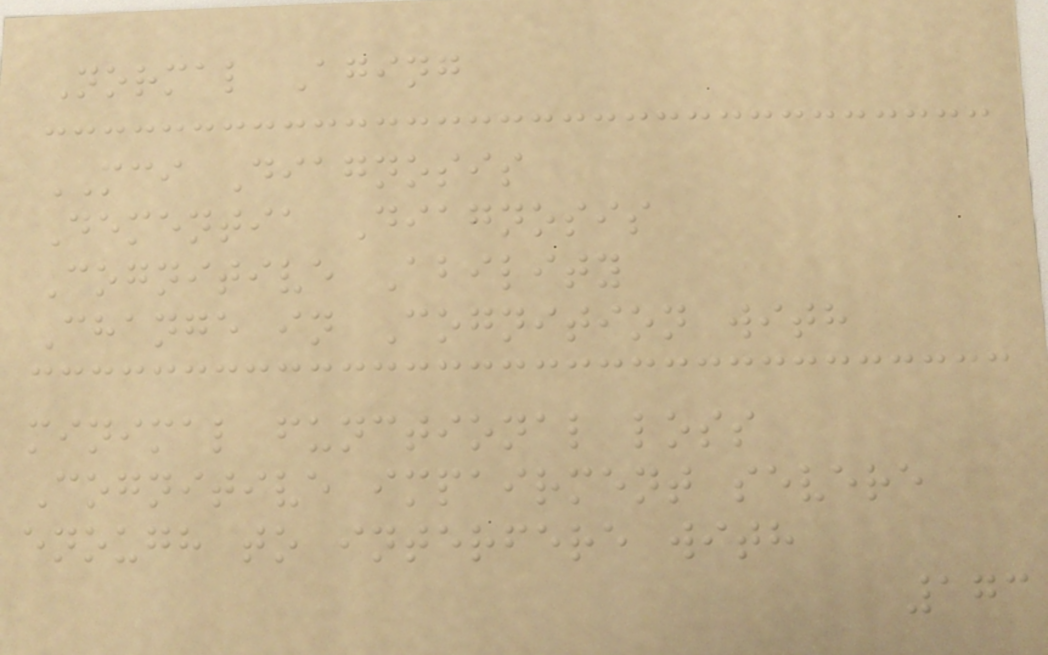Normal Aging
MCI Diagnosis
Dementia Diagnosis
Cognitive Ability
Change in Cognition with
minimal functional loss
Cognitive impairment severe
enough to interfere with
173
